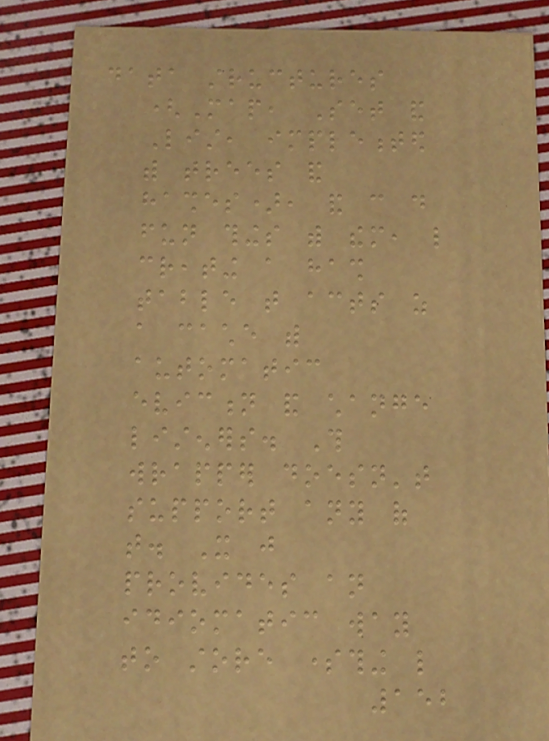data structures
(Map, Set and
List, implemented
with trees and
hashes), and can do
fun things with them, like
creating a hash
table that acts as
a cache with
automatic
eviction and change
listeners. This
wrapper doesn't
support any of
that. It just
provides an
idiomatic way
to store something like
152
